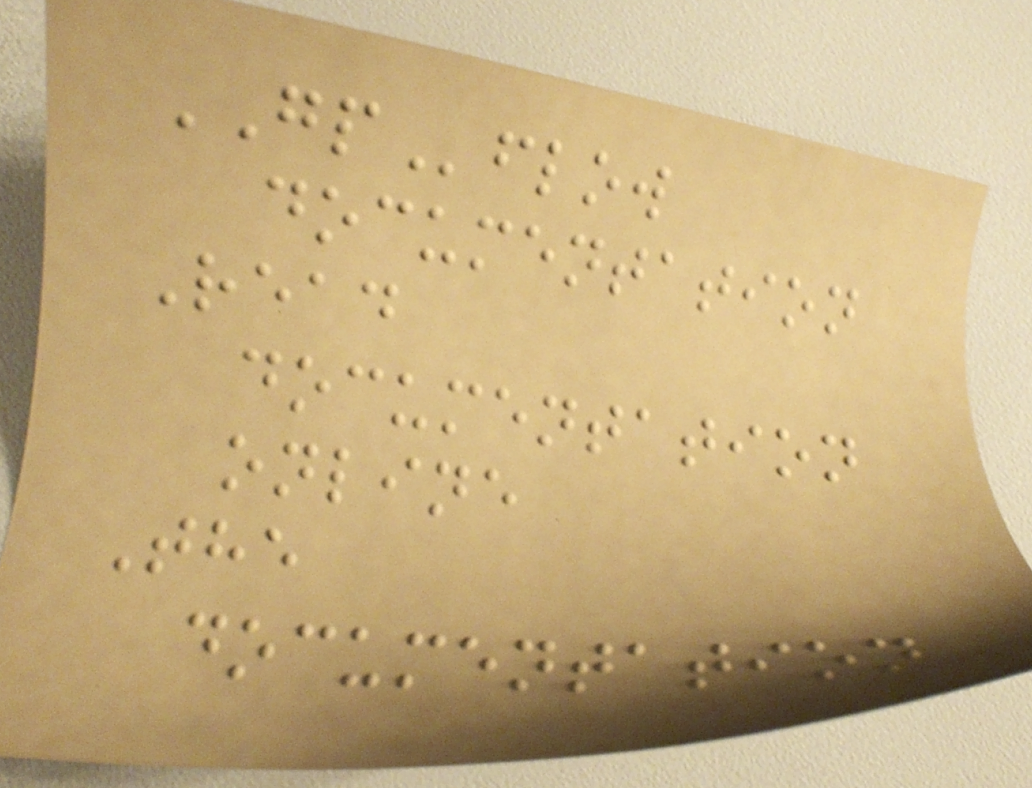GPflow
documentation
Read
documentation
online
The
documentation
